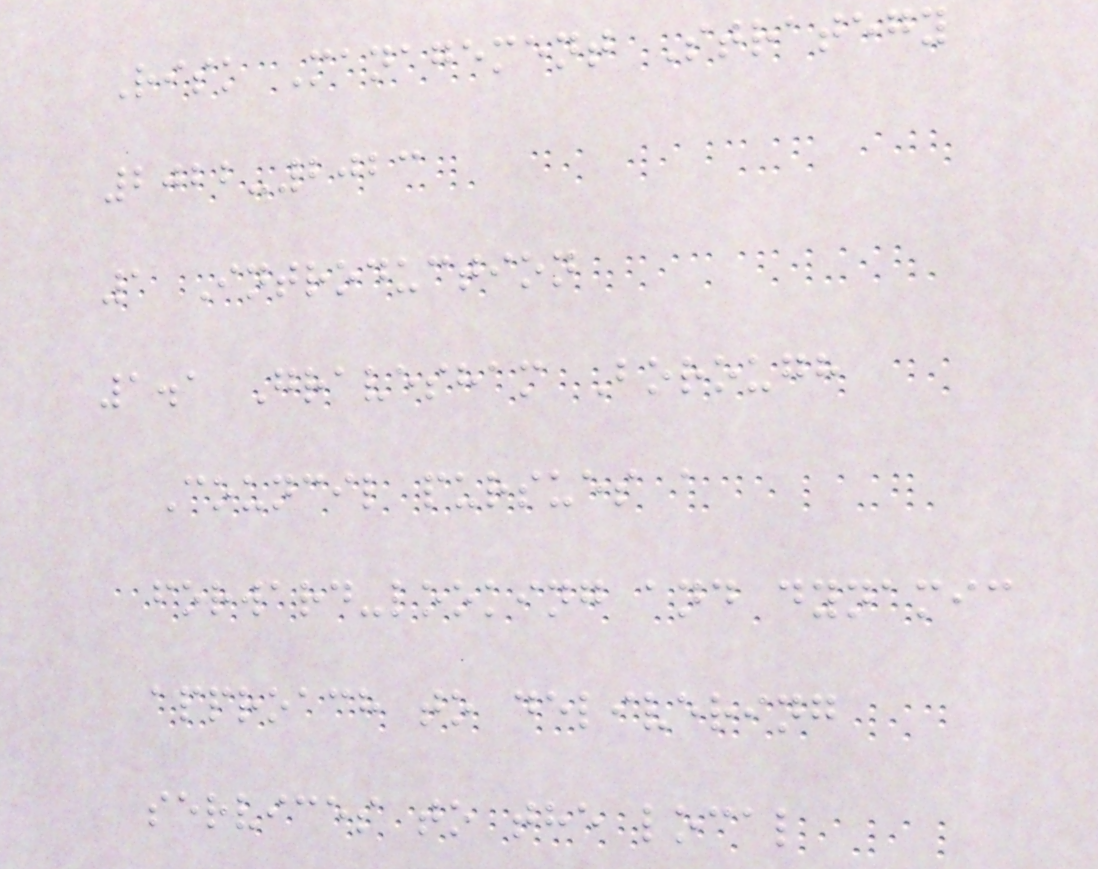Risk Management Strategy
2022-2023
1 Introduction
1.1 Gravesham Borough
Council pursues a
forward-looking and dynamic
approach to delivering
services to the local
